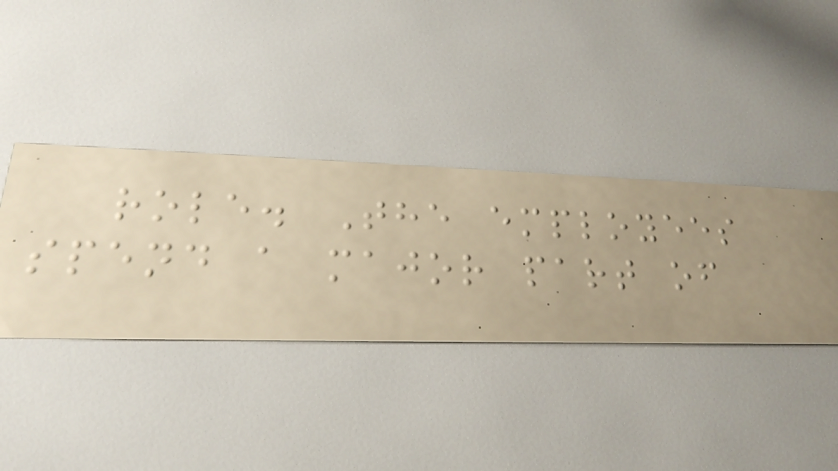role. The employees
spend a major part of
